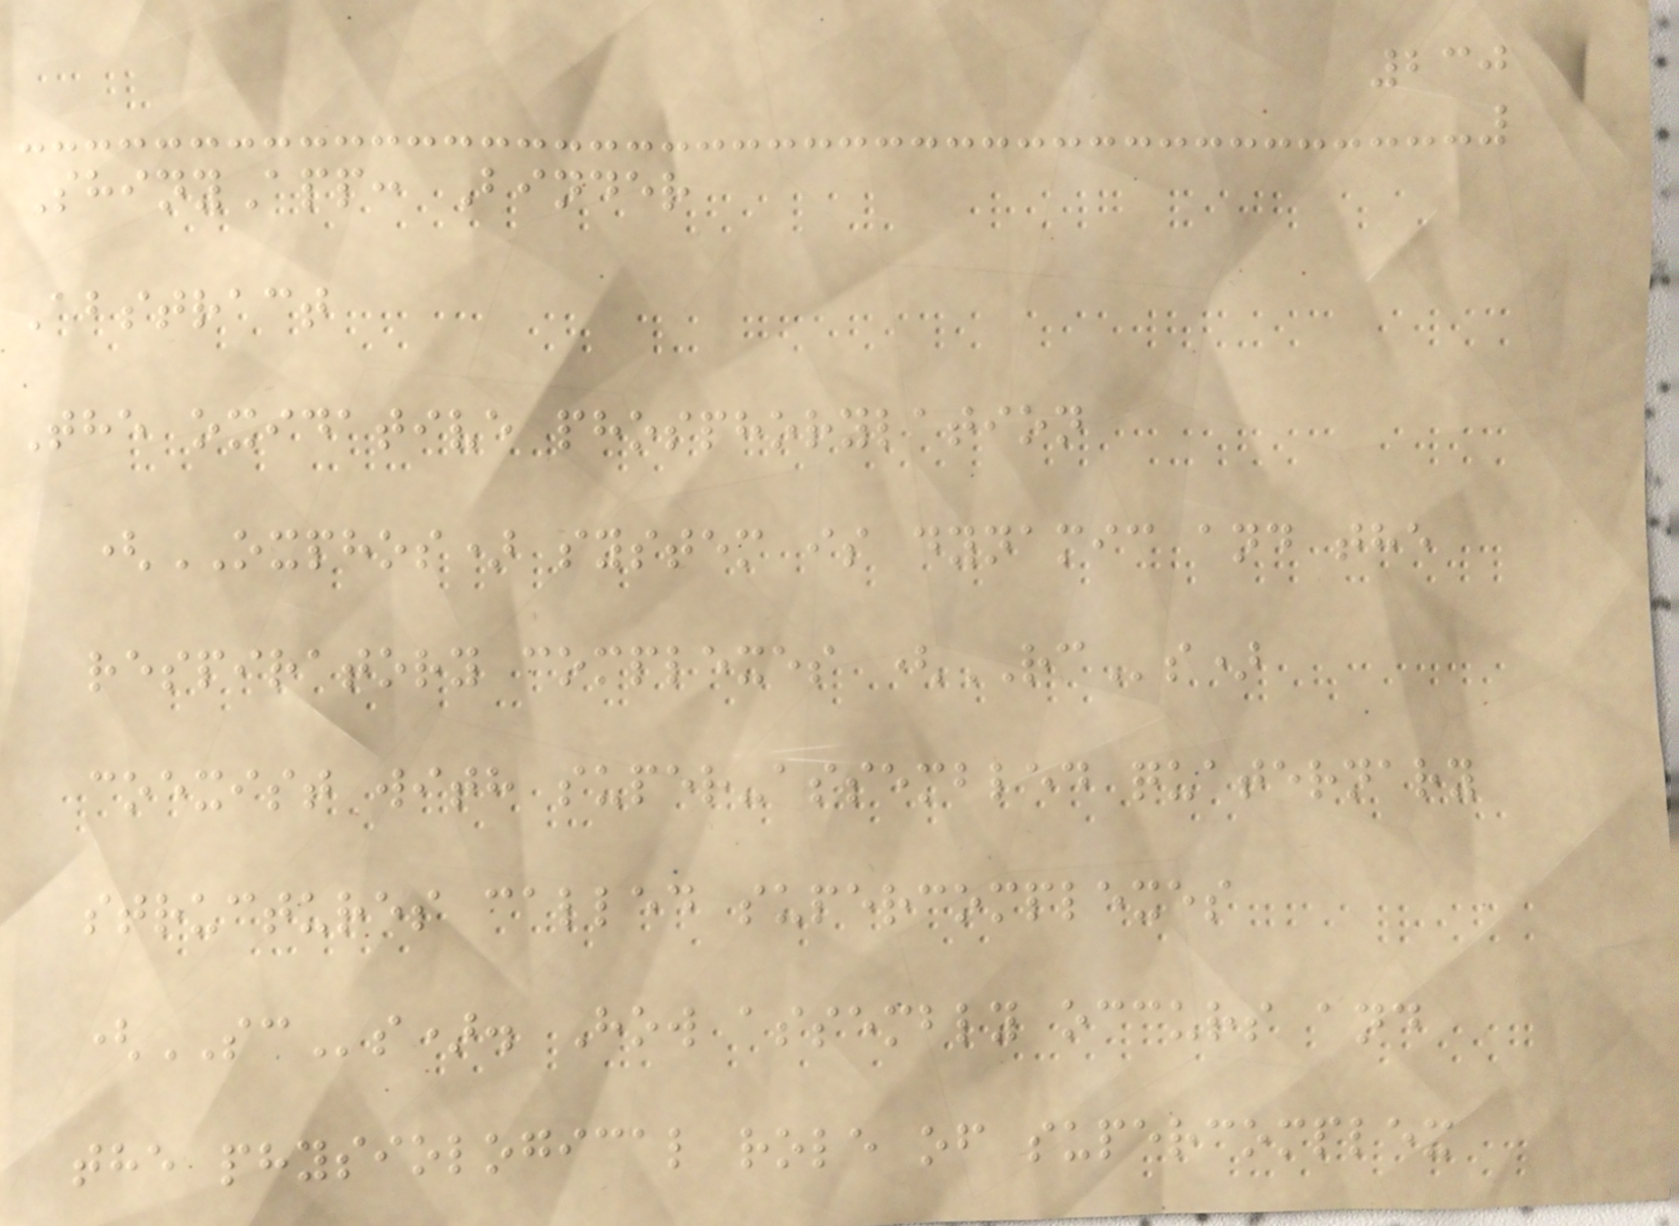230
ShinyApp: Binder
Abstract
The oxidative phosphorylation
(OXPHOS) system is dynamic and the
respiratory complexes (RCs)
coexist with super-assembled quaternary
structures called supercomplexes
(SCs). How assembly occurs and
the physiological role of supercomplex
